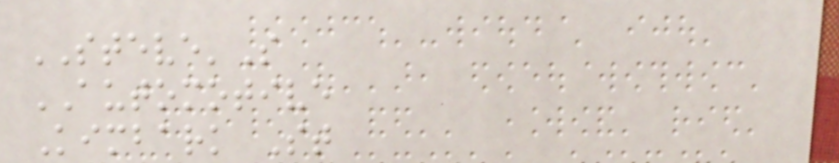STEVE'S
AUTOMOTIVE
Kimbark St
